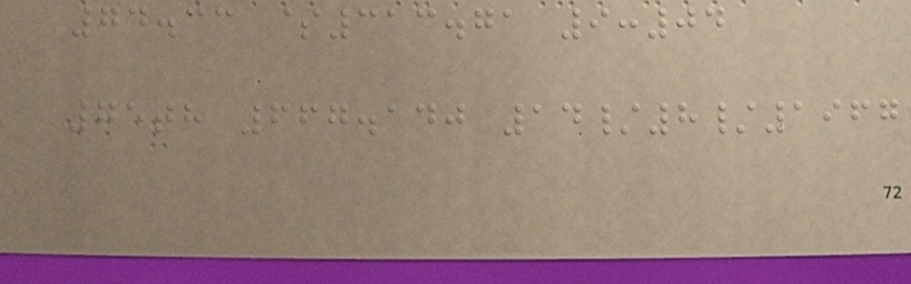74.33 $313.71 9:04
75th 667.140 14/8/1967
